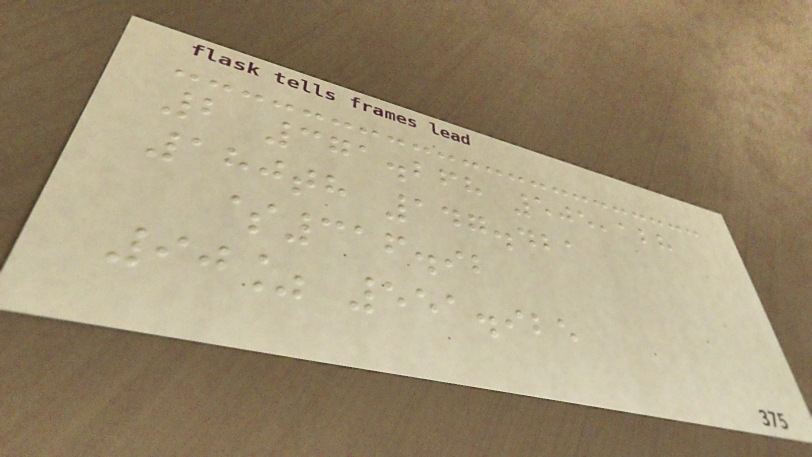2 371.268 505,128
180th 147.421
$316.92
90% 551.925
